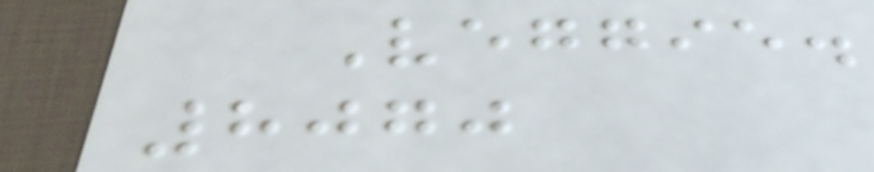Veggie.
8070
